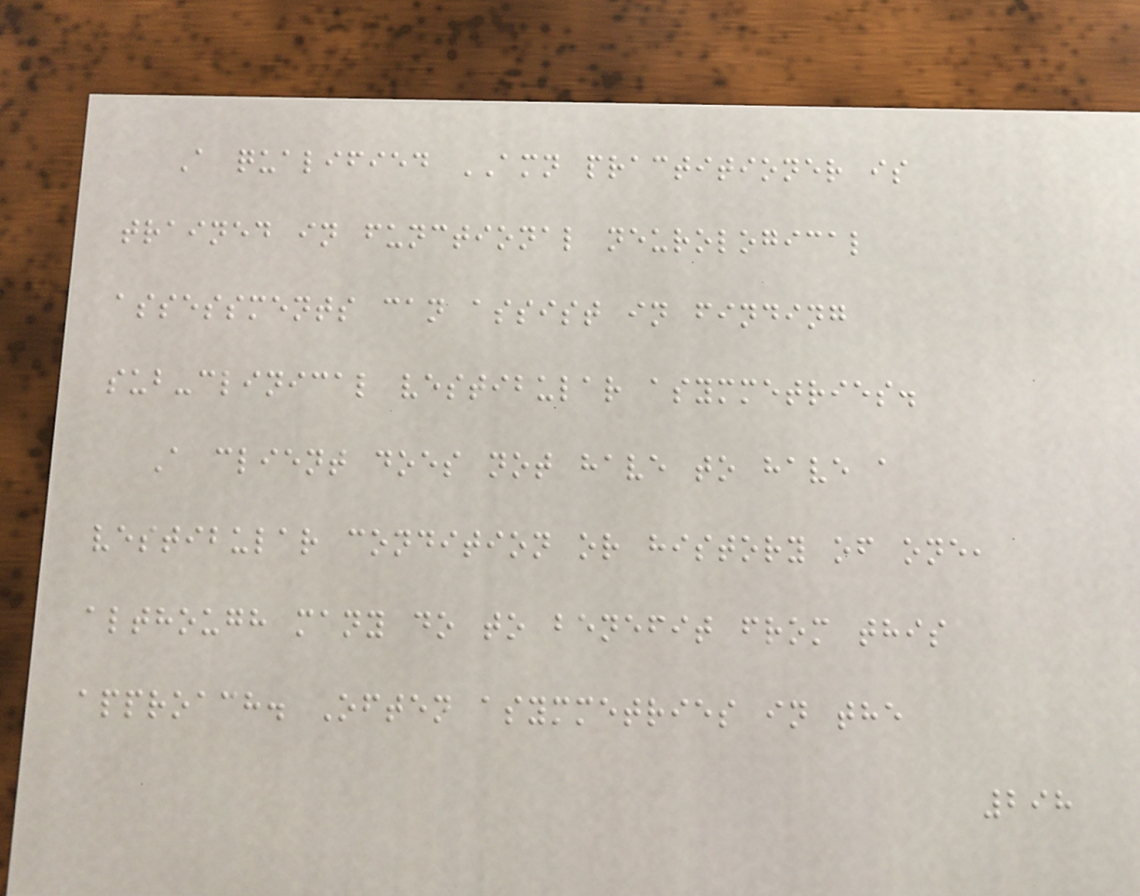A qualified AMN practitioner is
trained in functional neurological
assessments can assist in finding
sub-clinical vestibular asymmetries.
A client does not have to have a
vestibular condition or history of one,
although many do to benefit from this
approach. Often asymmetries in the
298
